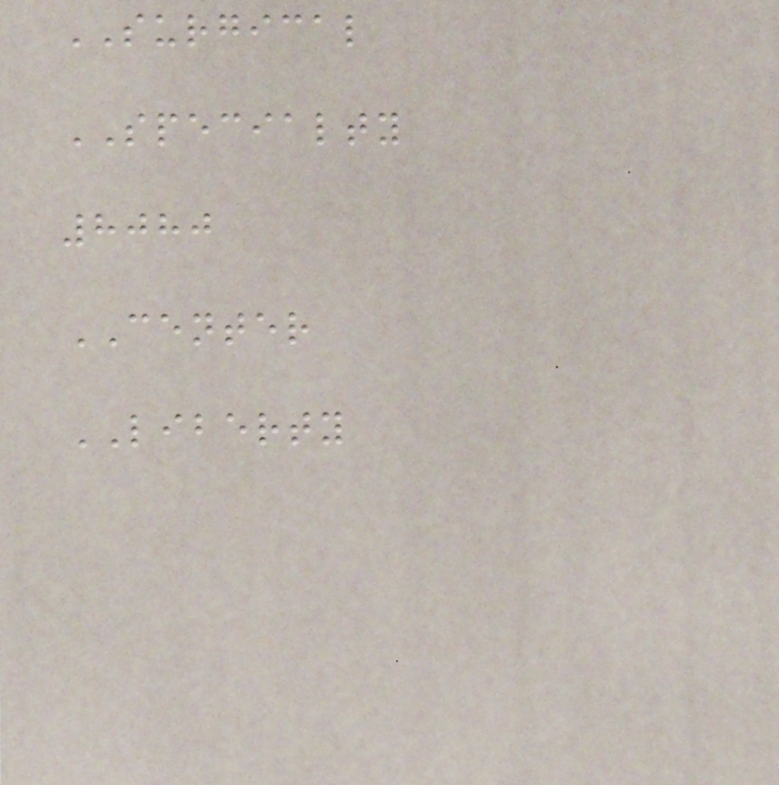SURGICAL
SPECIALTY
8080
CENTER
LIBERTY
